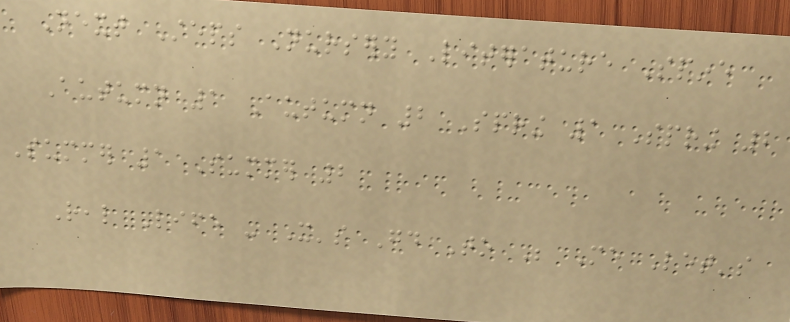Next Steps Nursery Literature Spine
Autumn 1 Autumn 2 Spring 1 Spring 2
Summer 1 Summer 2
Real Life - It's Good To Be Me Let's
